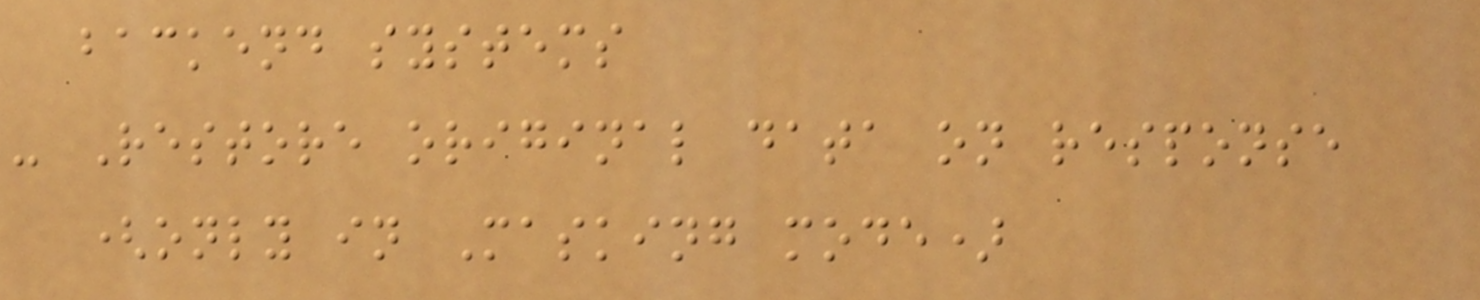backend systems
- Restore original data on response
(only in Masking mode)
